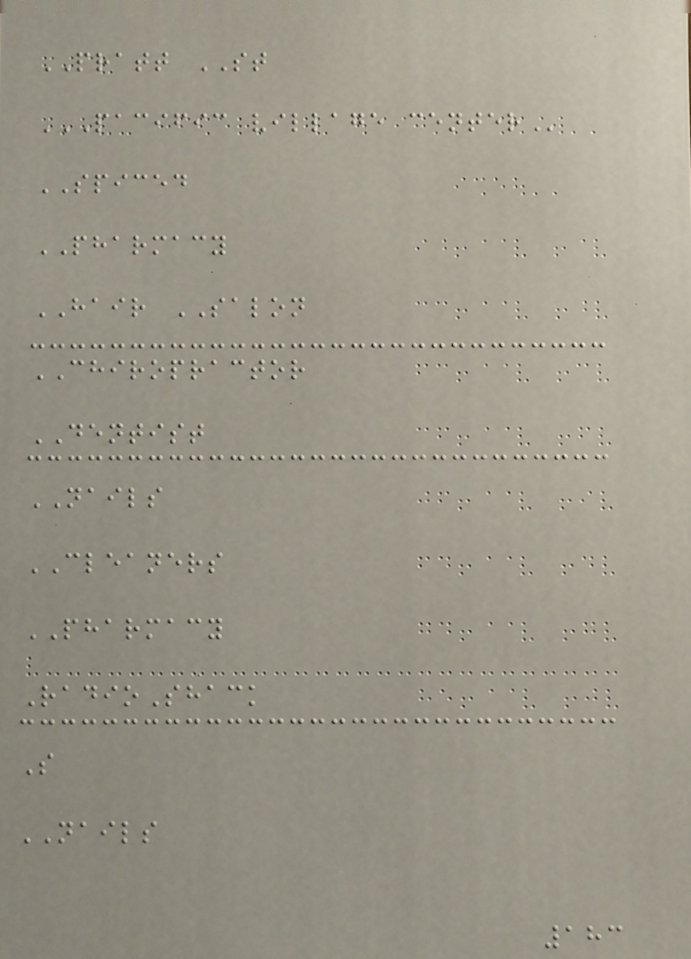PRATT ST
PACIFIC VILLAGE CENTER
SPICED
PHARMACY
HAIR SALON
CHIROPRACTOR
DENTIST
NAILS
CLEANERS
PHARMACY
RadioShack
S
NAILS
183
